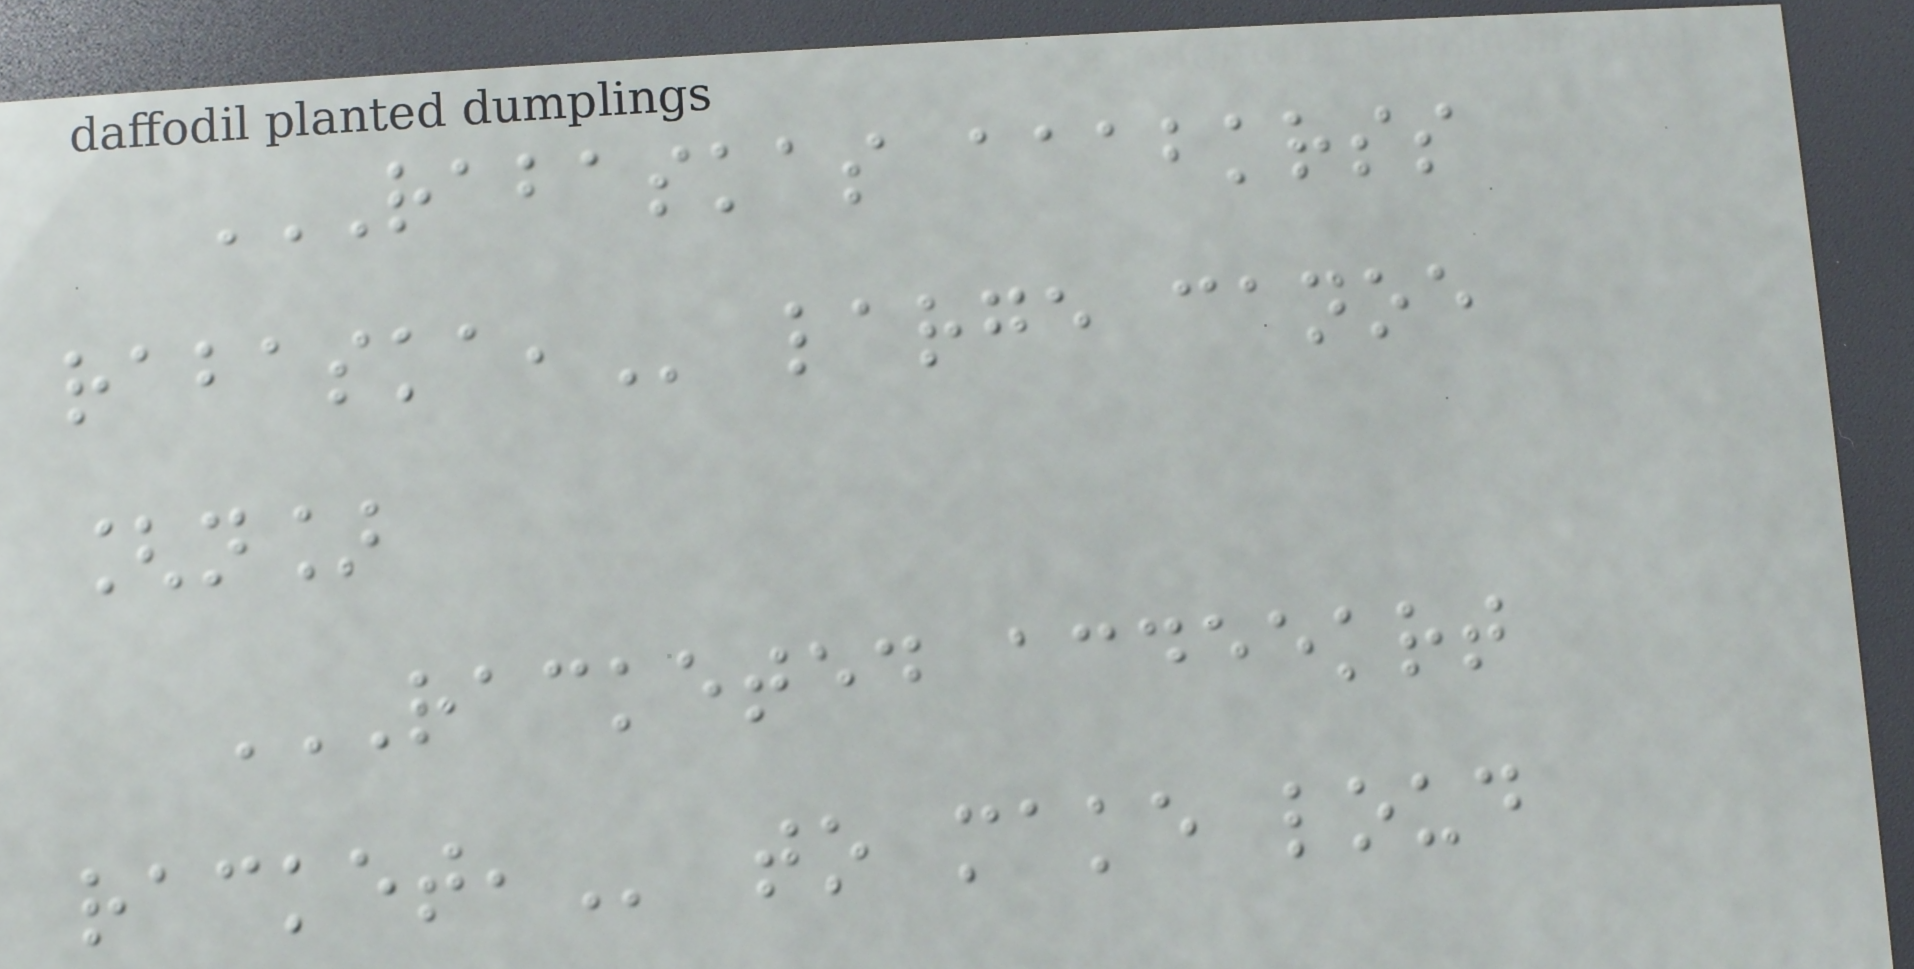RABASKAS AAABKRSS
RABASKA, large canoe
[n]
RACKETED ACDEEKRT
RACKET, to make loud
